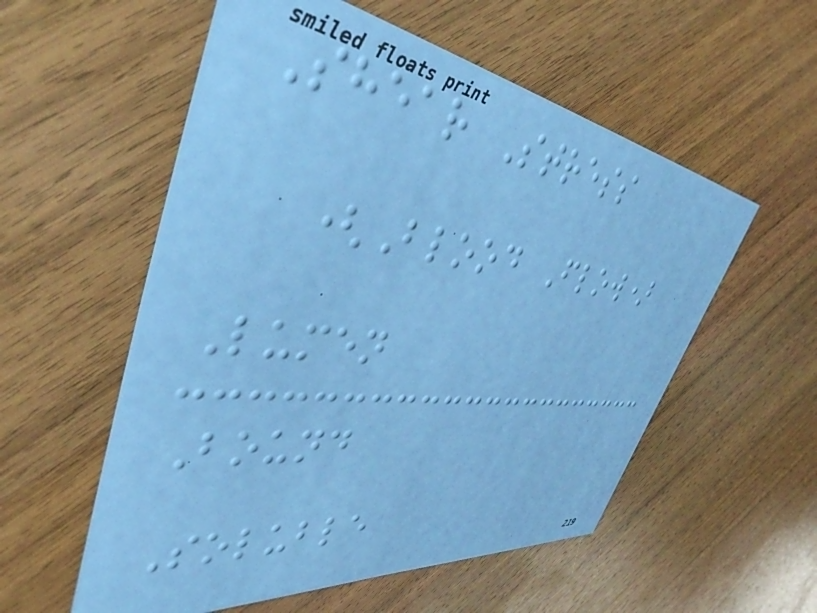Shear Stress
(Blood Flow)
Lumen
Bound
Soluble
